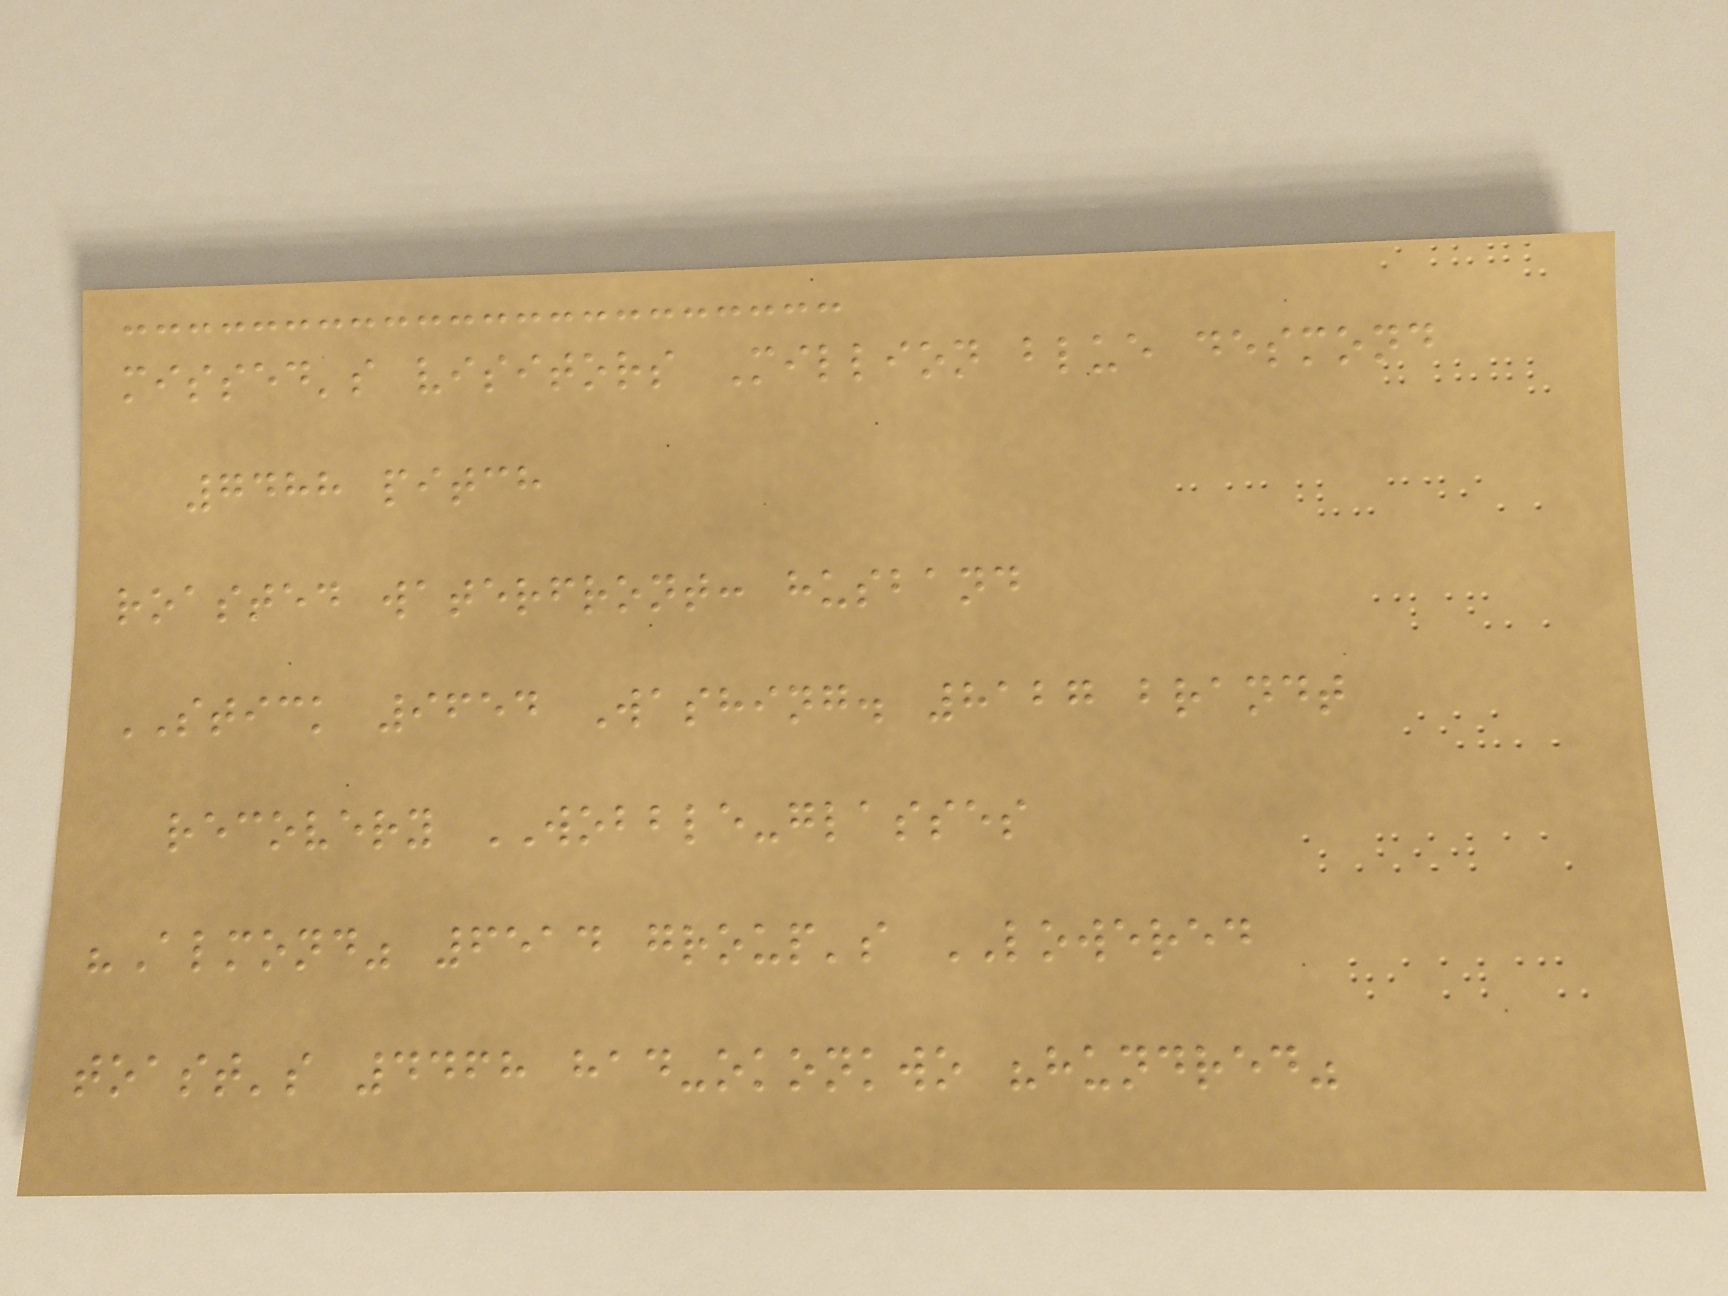missed's visitors Million blue desmond
7488 pitch
roasted waterfront: husband
STICK 9654 Washing. 8127 brandt
recovery WOBBLE-glasses
"Almond" 6514 group's LOWERED
toast's 4468 had-okonkwo "hundred"
